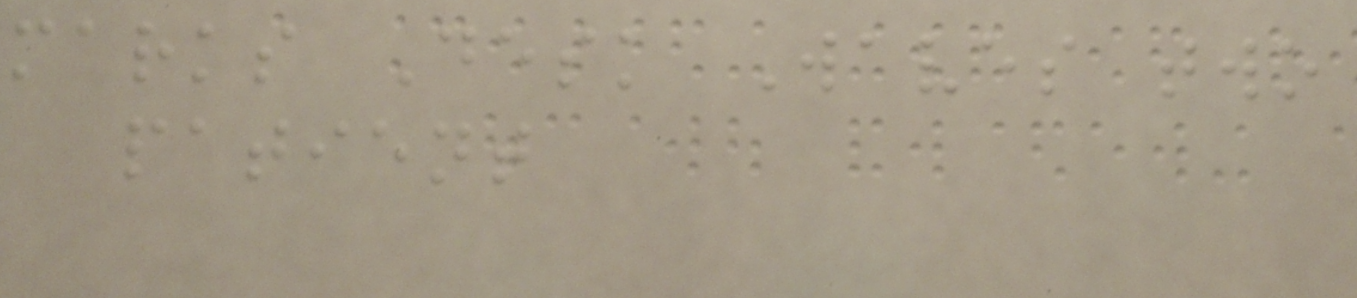marks Desk Waves two
patient
